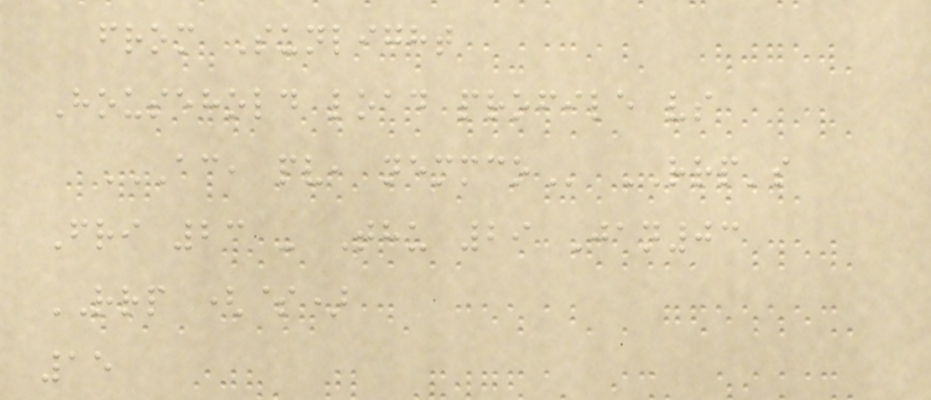from Sunlight
Household load profile vs
AC, PV, NEMMCO RRP's
Fri 23 - Thu 29 Jan03
RRP ($)
15
